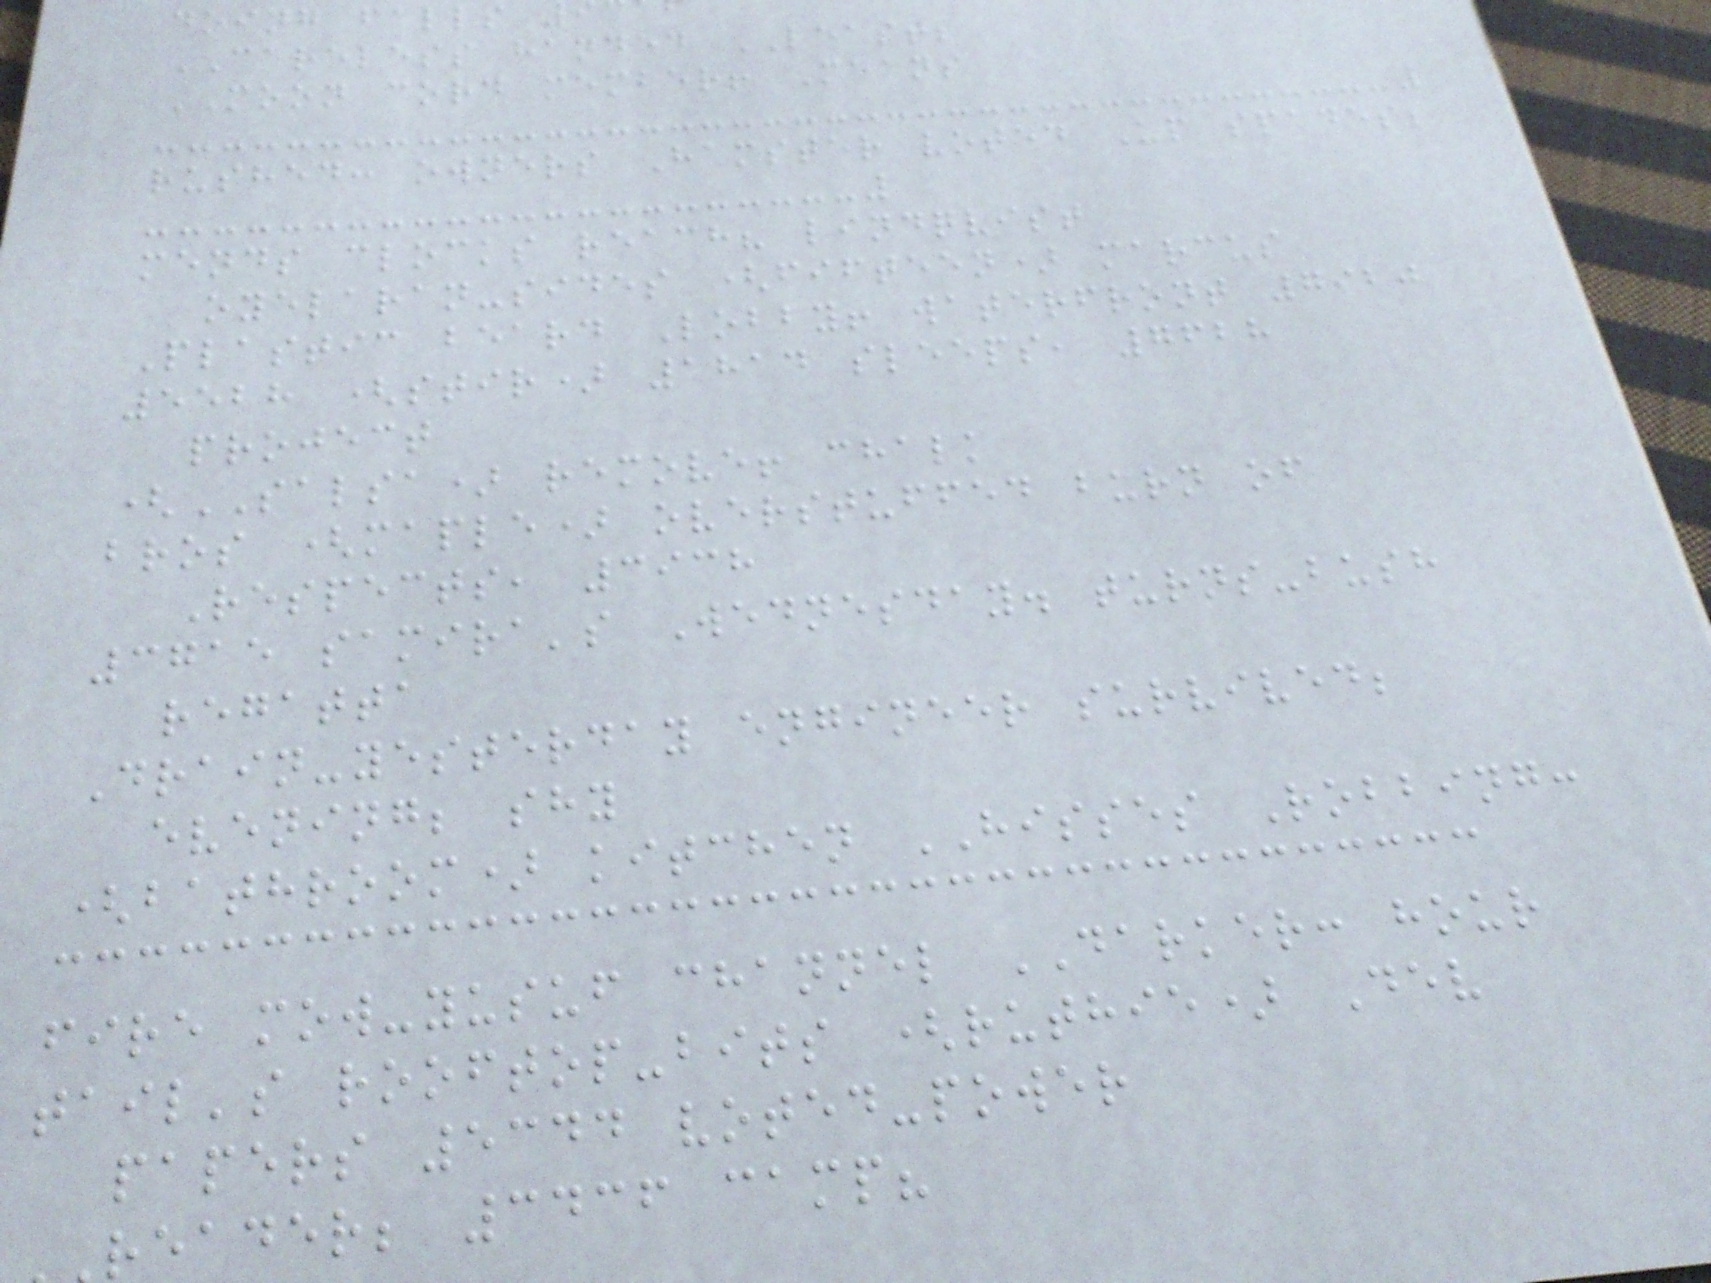doing falls
CARELESS handed LEAST;
MOON cord member! Means
rushed: owners Hamster voted Up spades;
mends clocks reach? lindqvist
oyelaran-sides (fifteen) marcus
Plastic beard Lobby! waterfront 7920
5528 (stir) 1814 sleeps, 7628
project
(SALSA) remove! chalk
bros (maple) overstuffed burn of
Respects, 3938
3715 samira's Wednesday. turns-bush
regatta
Drain-yesterday engineer survived;
evening; shy
(bathroom) kitchen HISSES Robbing:
fire mow-yusuf channel DARKER: hour
tail's rooftop-bits (ruthie) Dev
papers 5344 voted-power
reader; 3436 camp?
